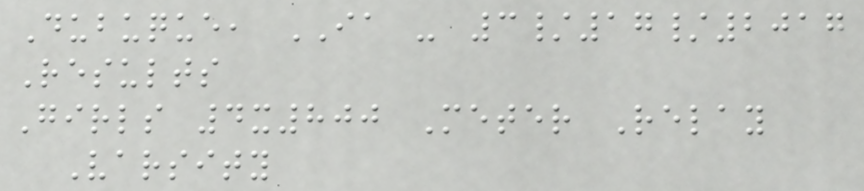Dubuque, IA - 3/17/2017
Results
Girls 4x800 Meter Relay
Varsity
